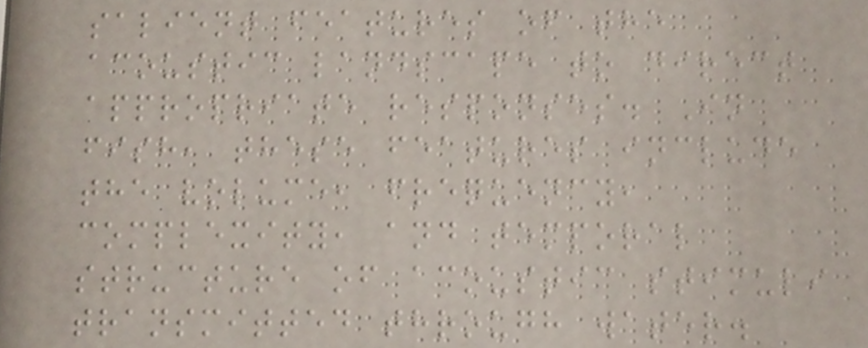salient features of the
acoustic landscape to direct
appropriate responses. In
fish, these features include
the volume, frequency,
complexity, and temporal
structure of acoustic stimuli
transmitted through water.
